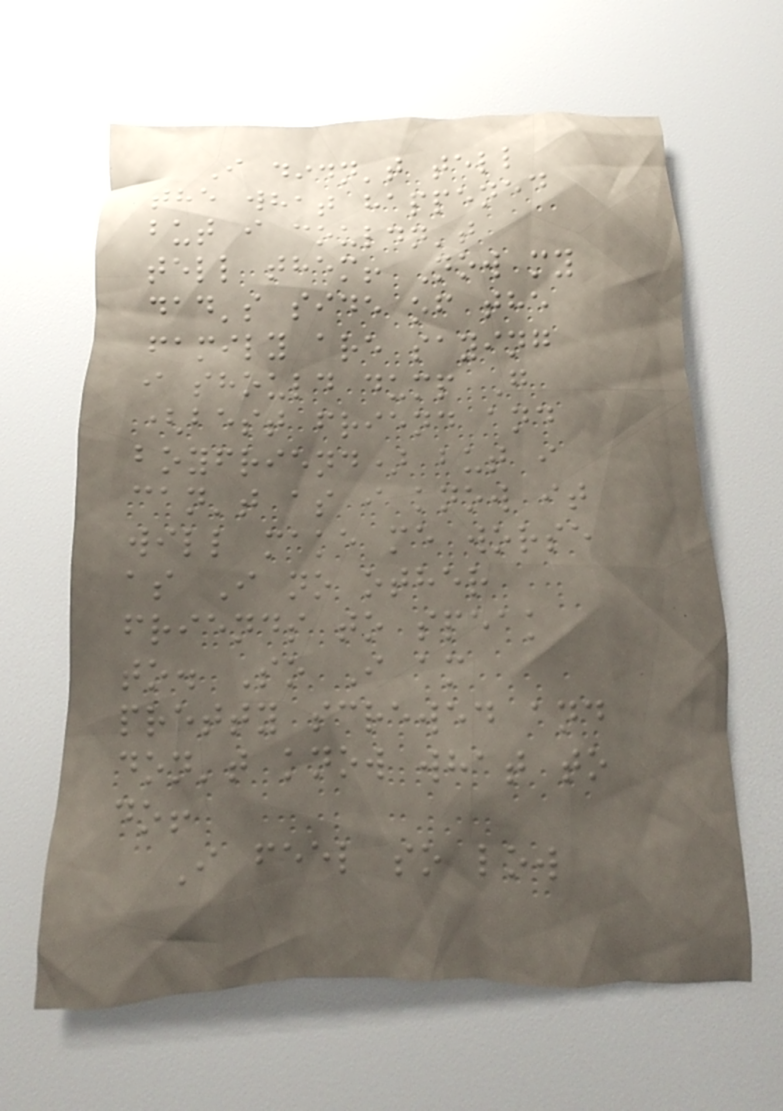I didn't tell
the what happened
but i couldn't
tell them! Now my
dad's side of the
family are saying
i should dump G
(best friend and
boyfriend) but i
can't as i know it
will make me worse
as I no other
friends to speak
to. So I am
pretty screwed and
don't know what to
do!
I feel so low
